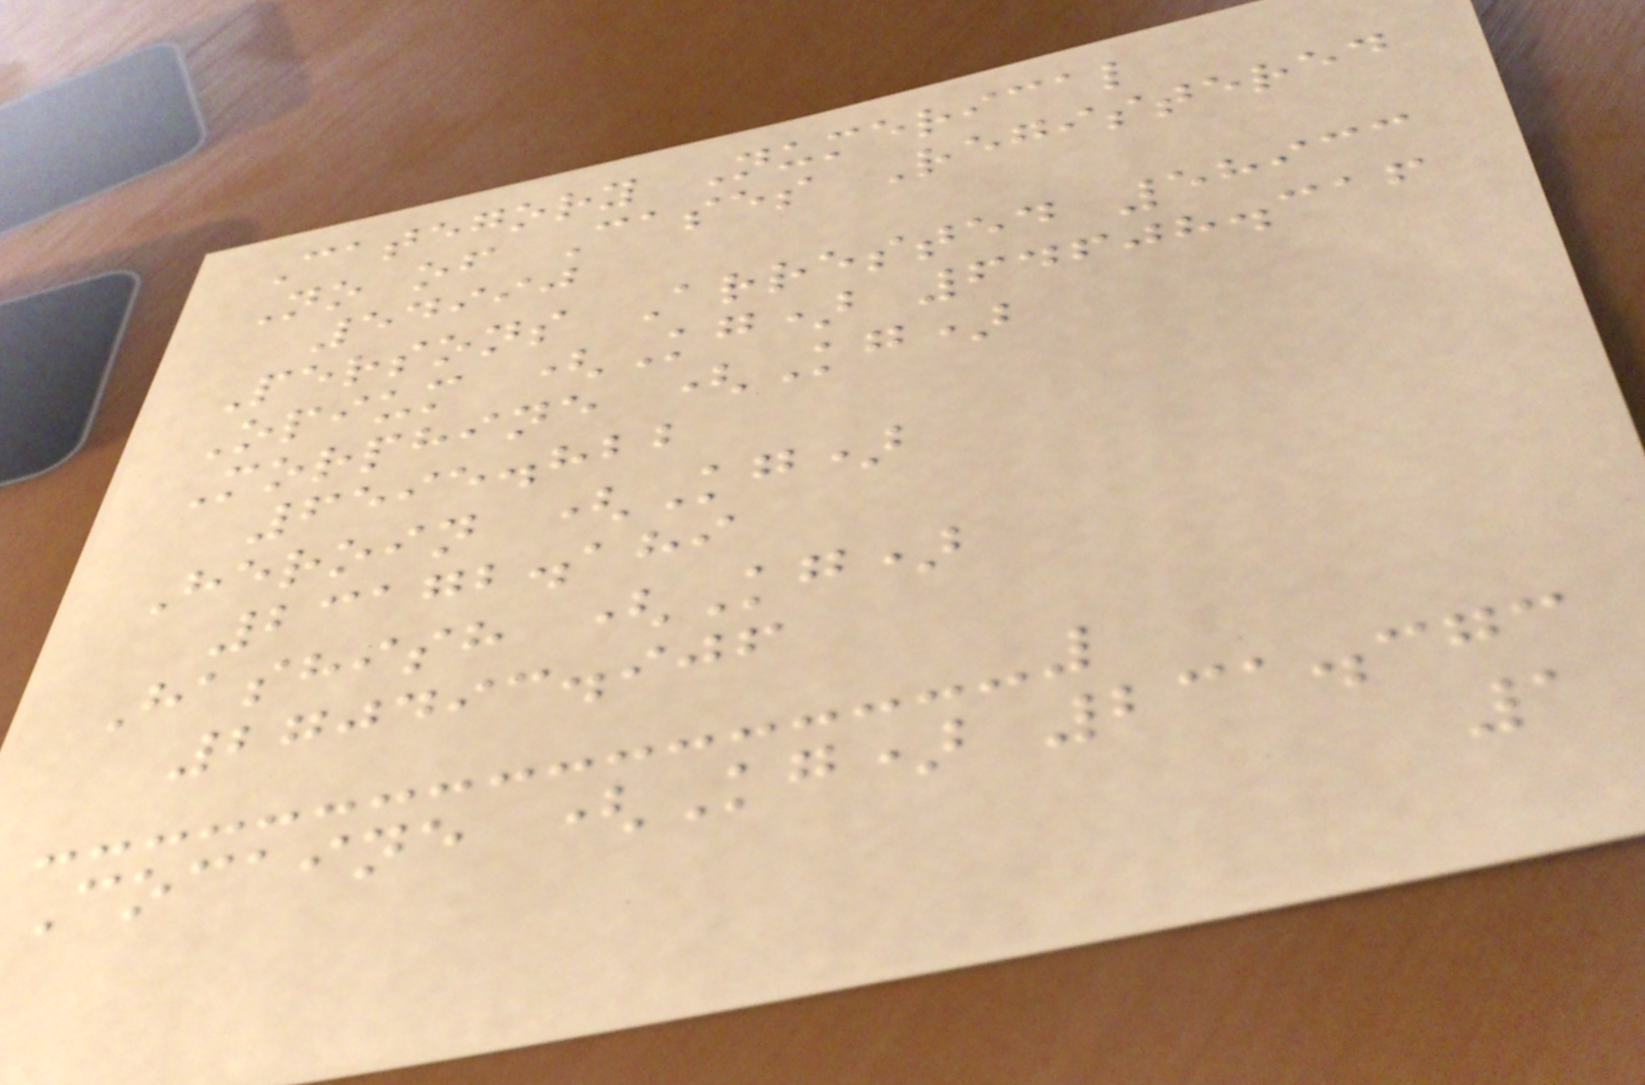Category Numerical
No of Cases Registered
54990
Persons Arrested 58933
Opium (Kg) 64608.316
Morphine (Kg)
6595.822
Heroin (Kg)
23172.189
Hashish (Kg)
270493.906
Cocaine (Kg) 231.373
1
